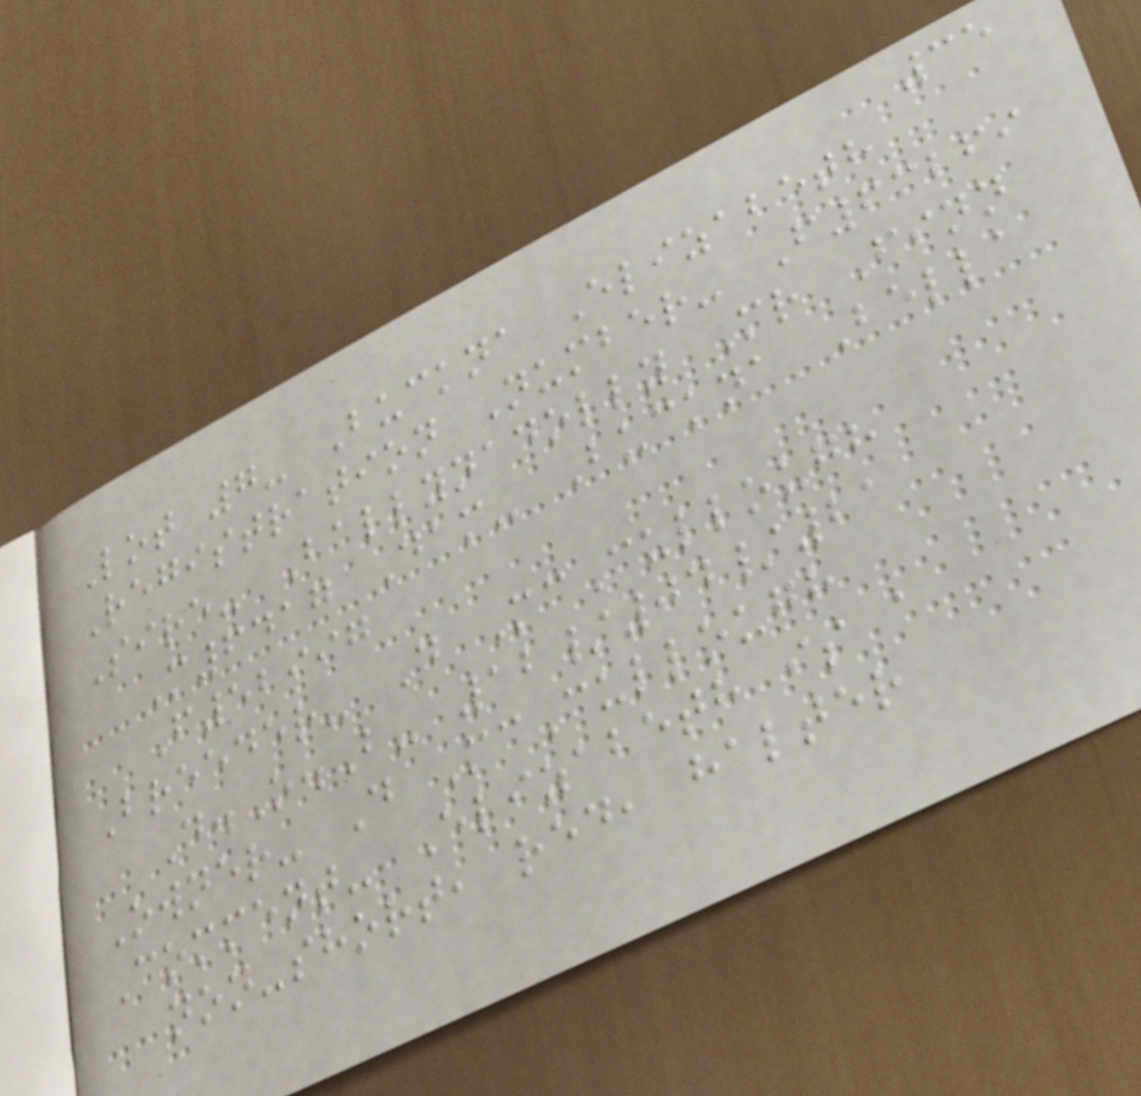35
Lot 7- Buckna Elizabeth
Registration Number- F63269
Sire- Ballynadolly Mr Finn
M6417 Dam- Buckna Bella
F52997
Breeder- D McCullough
D.O.B- 12/04/21
Owner- D McCullough
Comment- Elizabeth is a
non-short, red, halter
